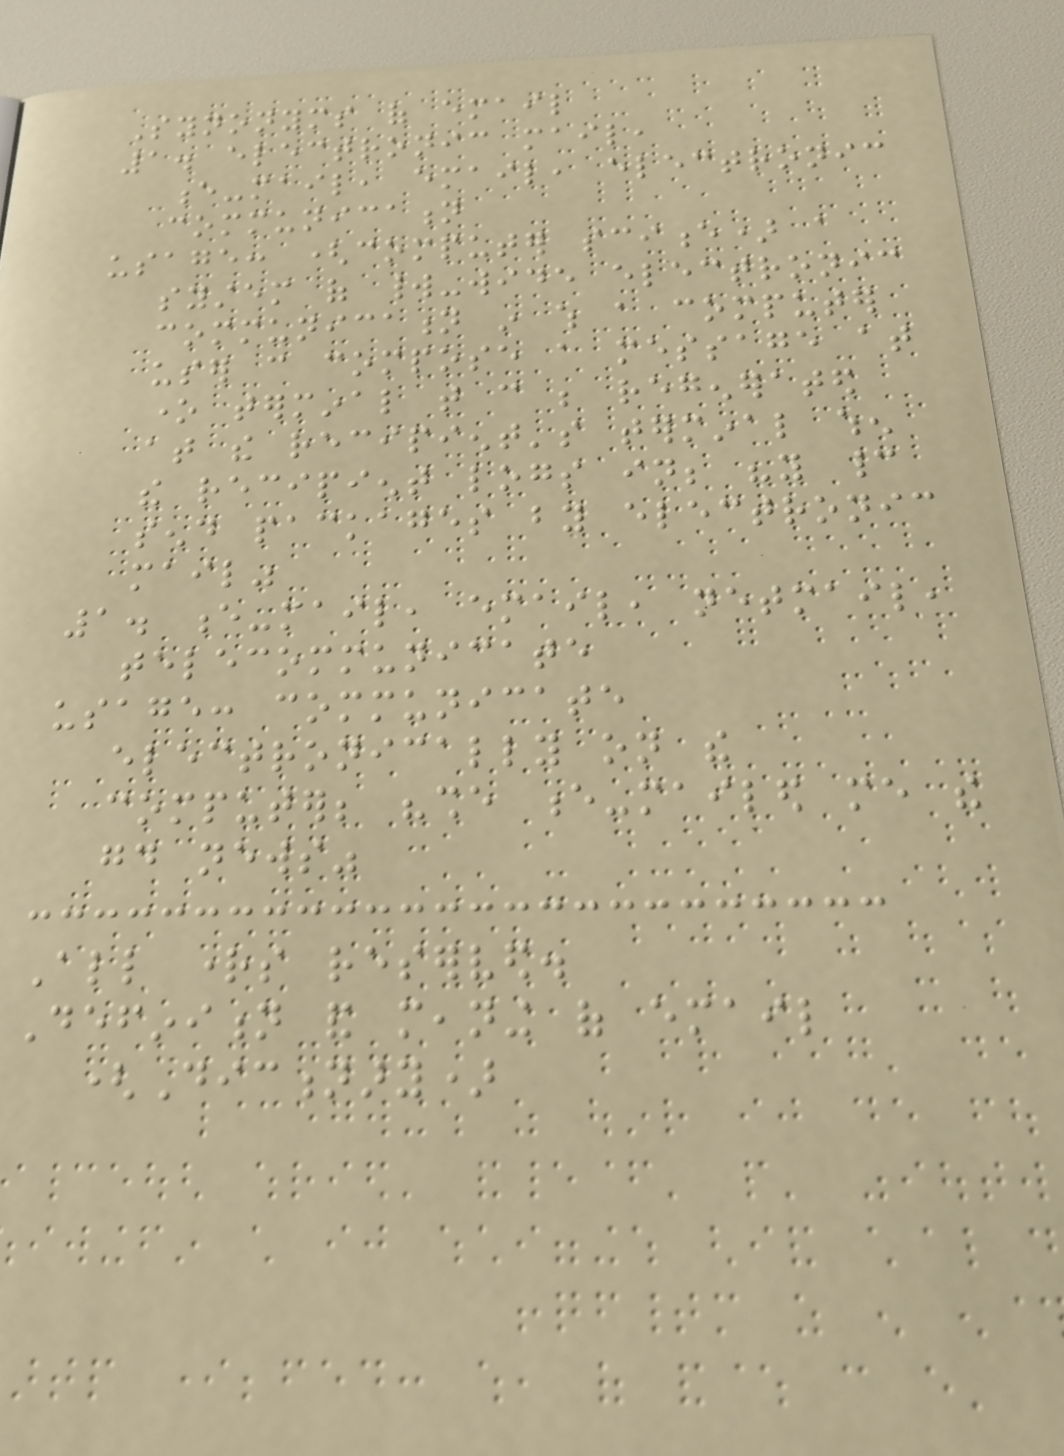Synonyms of email
1. electronic mail,
e-mail, email, electronic
communication
usage: (computer science) a
system of world-wide electronic
communication in which a computer
user can compose a message at
one terminal that can be regenerated
at the recipient's terminal when
the recipient logs in; "you cannot
send packages by electronic
mail"
1. e-mail, email, netmail,
telecommunicate
usage: communicate
electronically on the
computer; "she e-mailed me the
good news"
All rights reserved.
Definition and meaning of email
(Dictionary)
